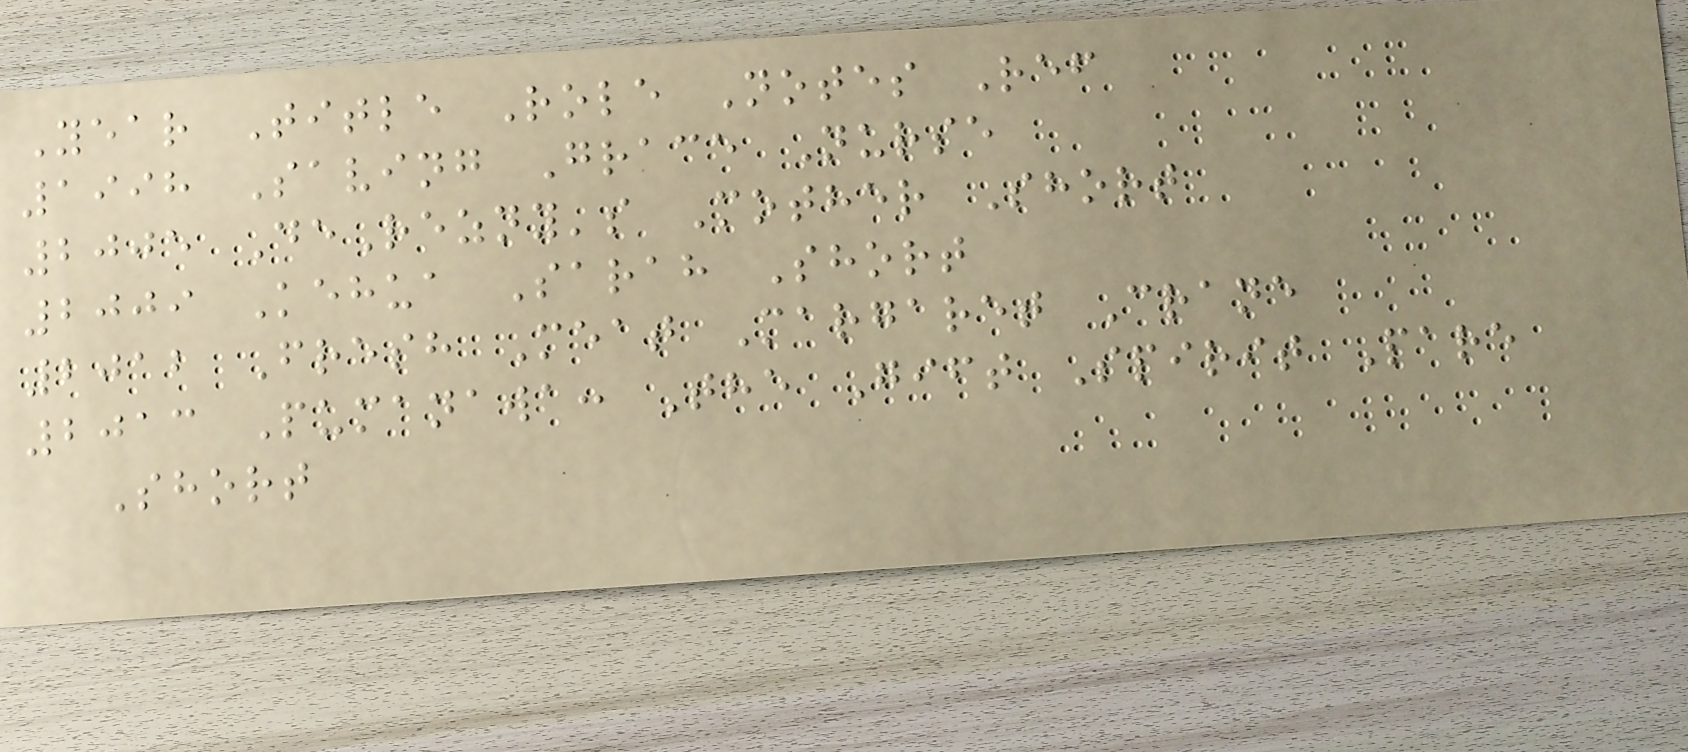Year Title Role Notes Ref
1998 Saving Grace Nurse
2005 DeRezny's Mother Short
2009 Kehua Sarah Short
2012 Fresh Meat Margaret Crane
2013 Pumanawa: The Gift Spirit Pare
Short
